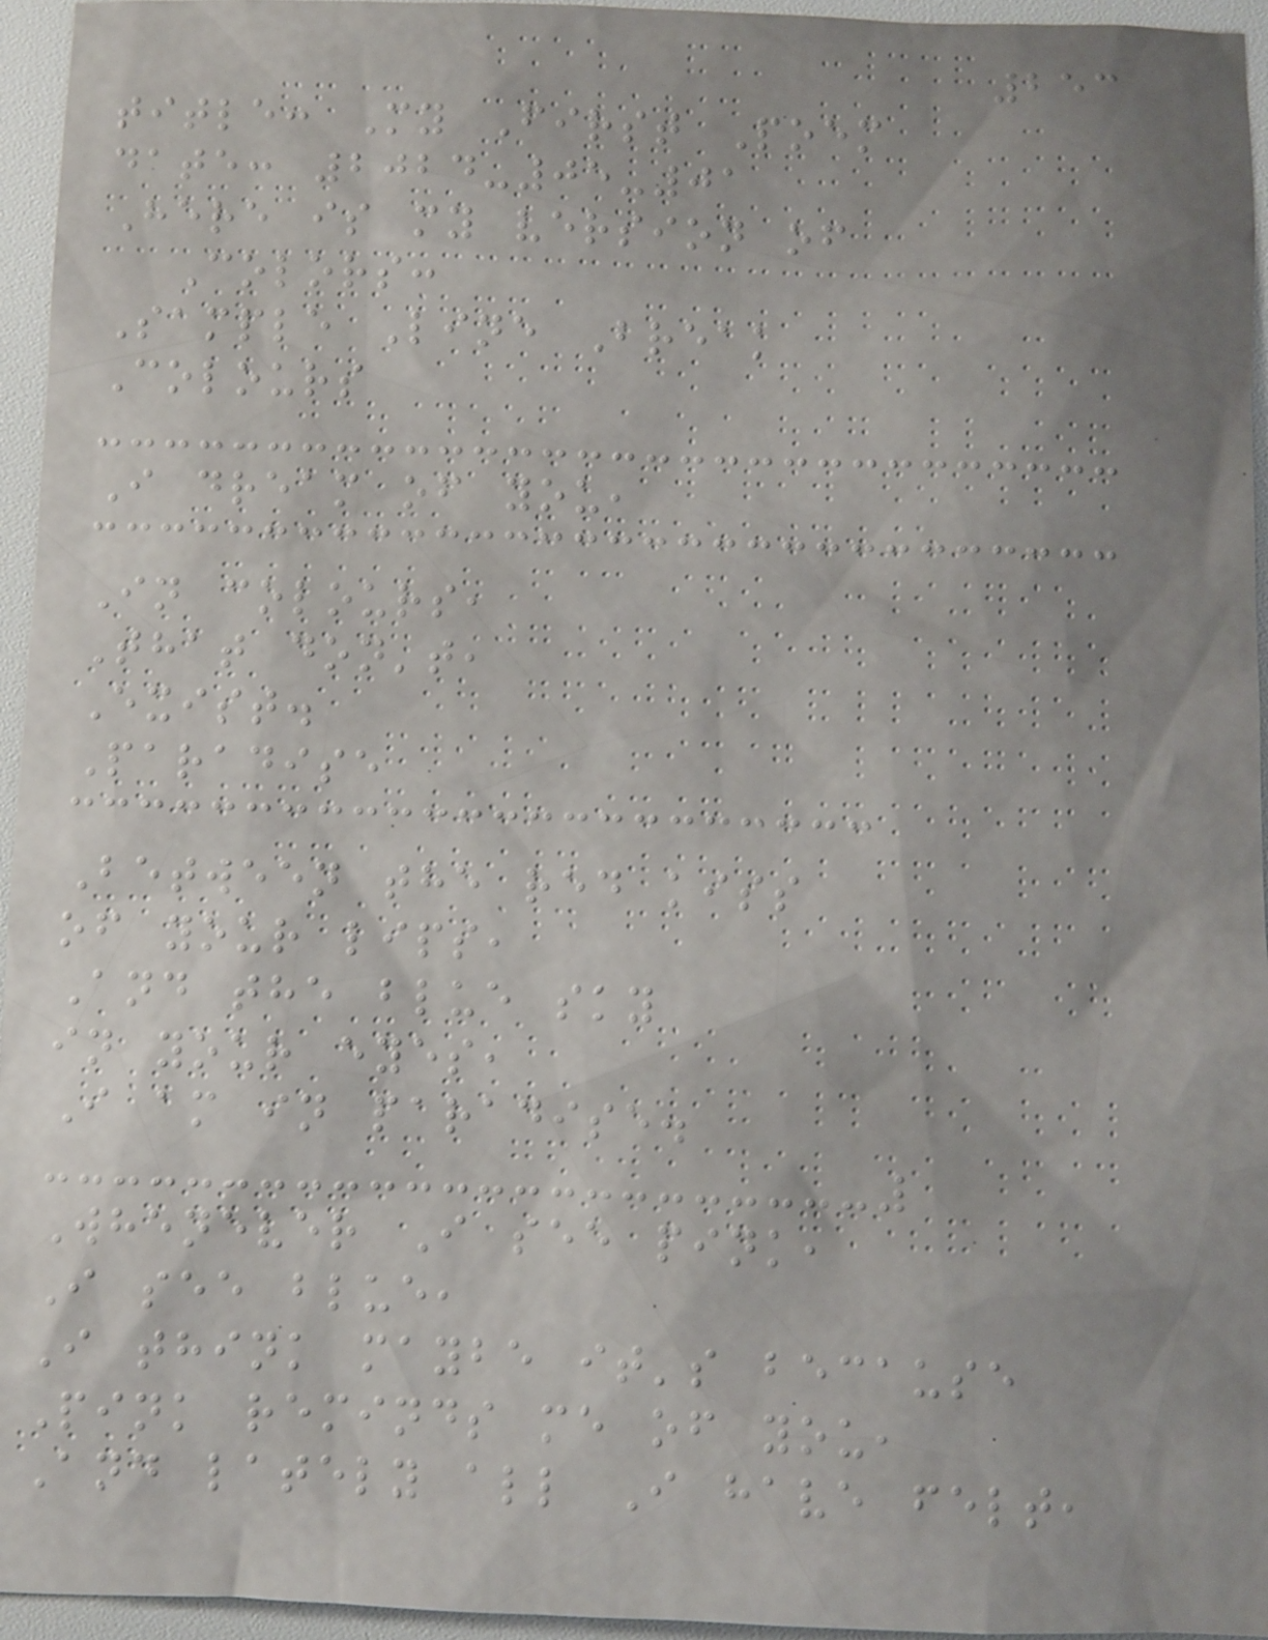253
title: My First Poem
date: 2024-05-01
Here is my version of
Colors:
Sample Line Break
Colours
I dream of you,
In colours,
That don't,
Exist.
Paradise
Between the red kiss
of your lips,
And the blue sky
in your eyes,
I am in paradise.
Whenever I see pink,
I see blue,
I think maybe it's because
Pink reminds me of you,
And lately all I have felt,
